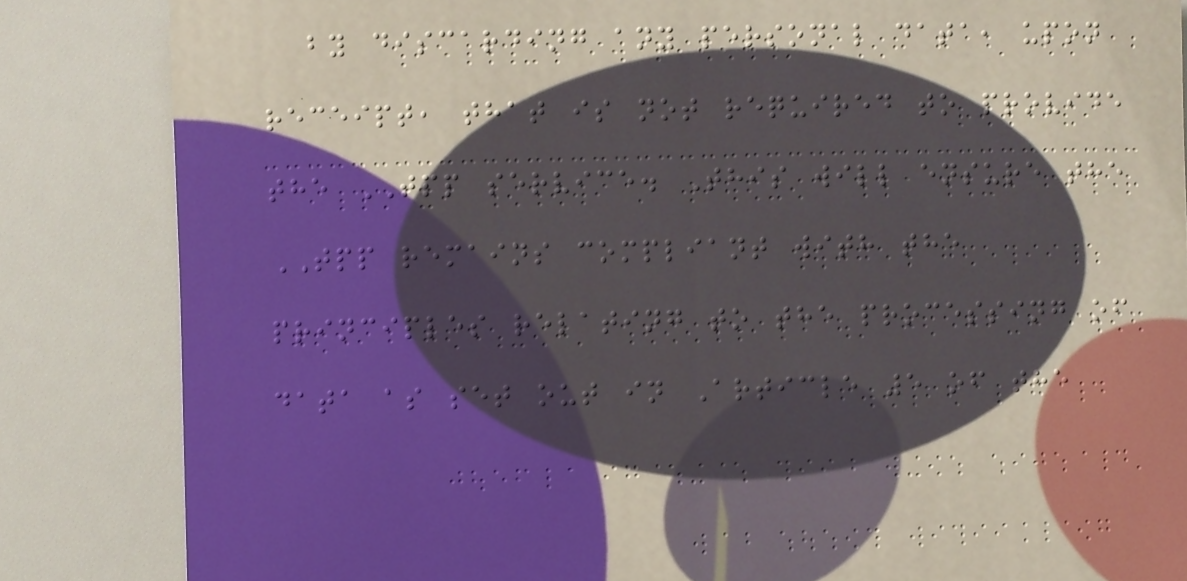by discarding any personal data, upon
receipt, that is not required to provide
the TPP service. This will ensure the
TPP remains compliant with the
principles relating to the processing of
data as set out in Article 5 of the
